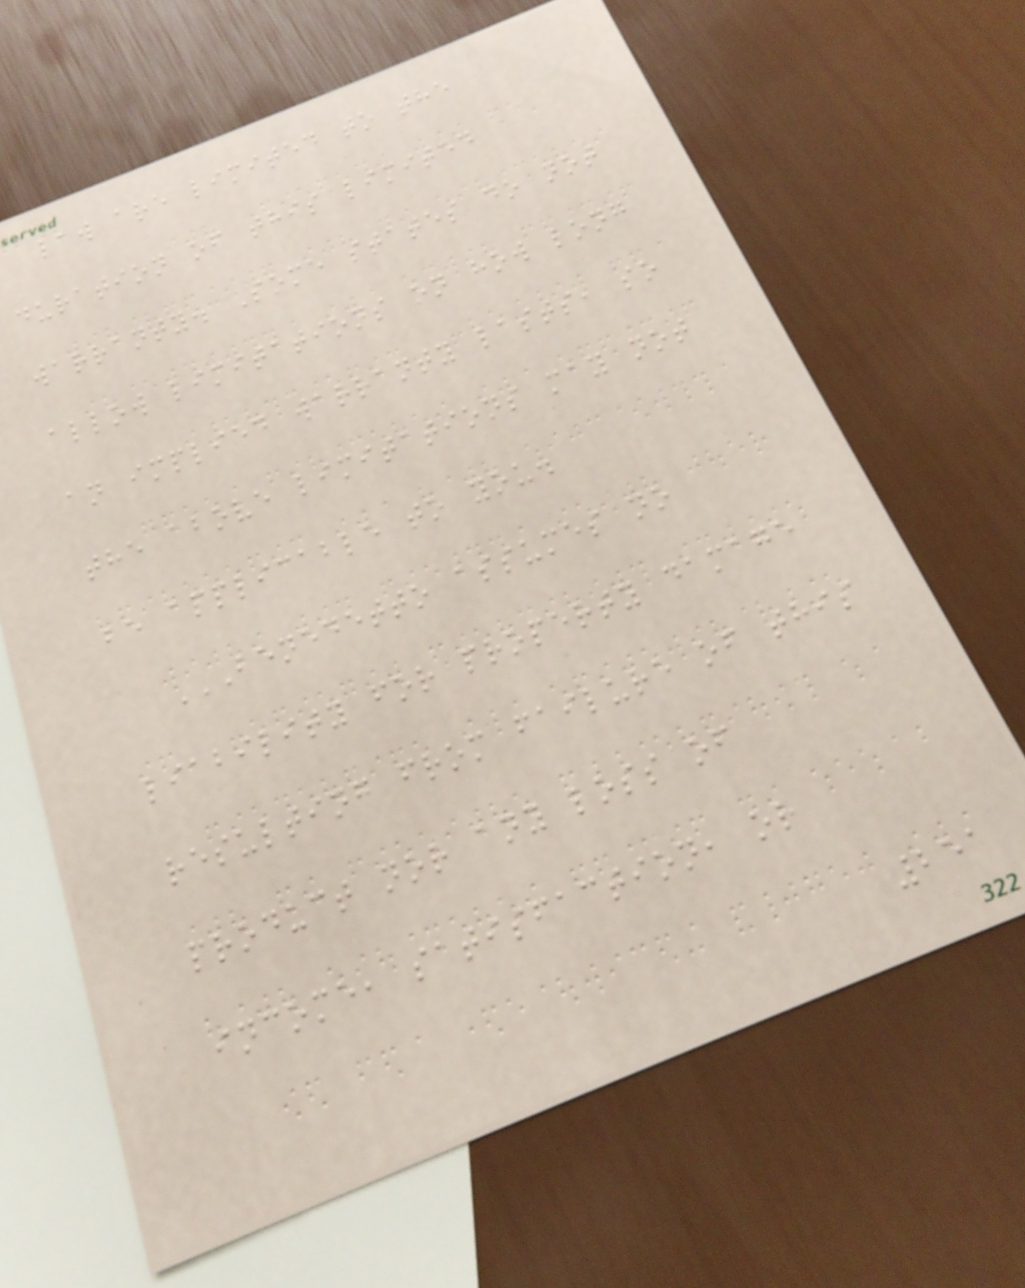law are limited to the
duration of this limited
warranty. Some states do not
allow limitations on how long
an implied warranty lasts, so
the above limitations may not
be applicable to you.
BENEDETTO ASSUMES NO
LIABILITY FOR PROPERTY DAMAGE
RESULTING FROM FAILURE OF THIS
PRODUCT NOR ANY LOSS OF
INCOME, SATISFACTION, OR
251
